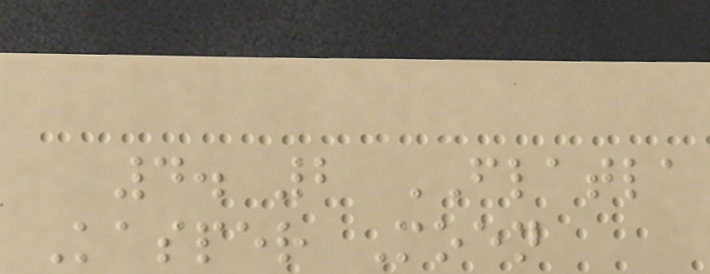4. 2 FLATLA
Kasper Moen
